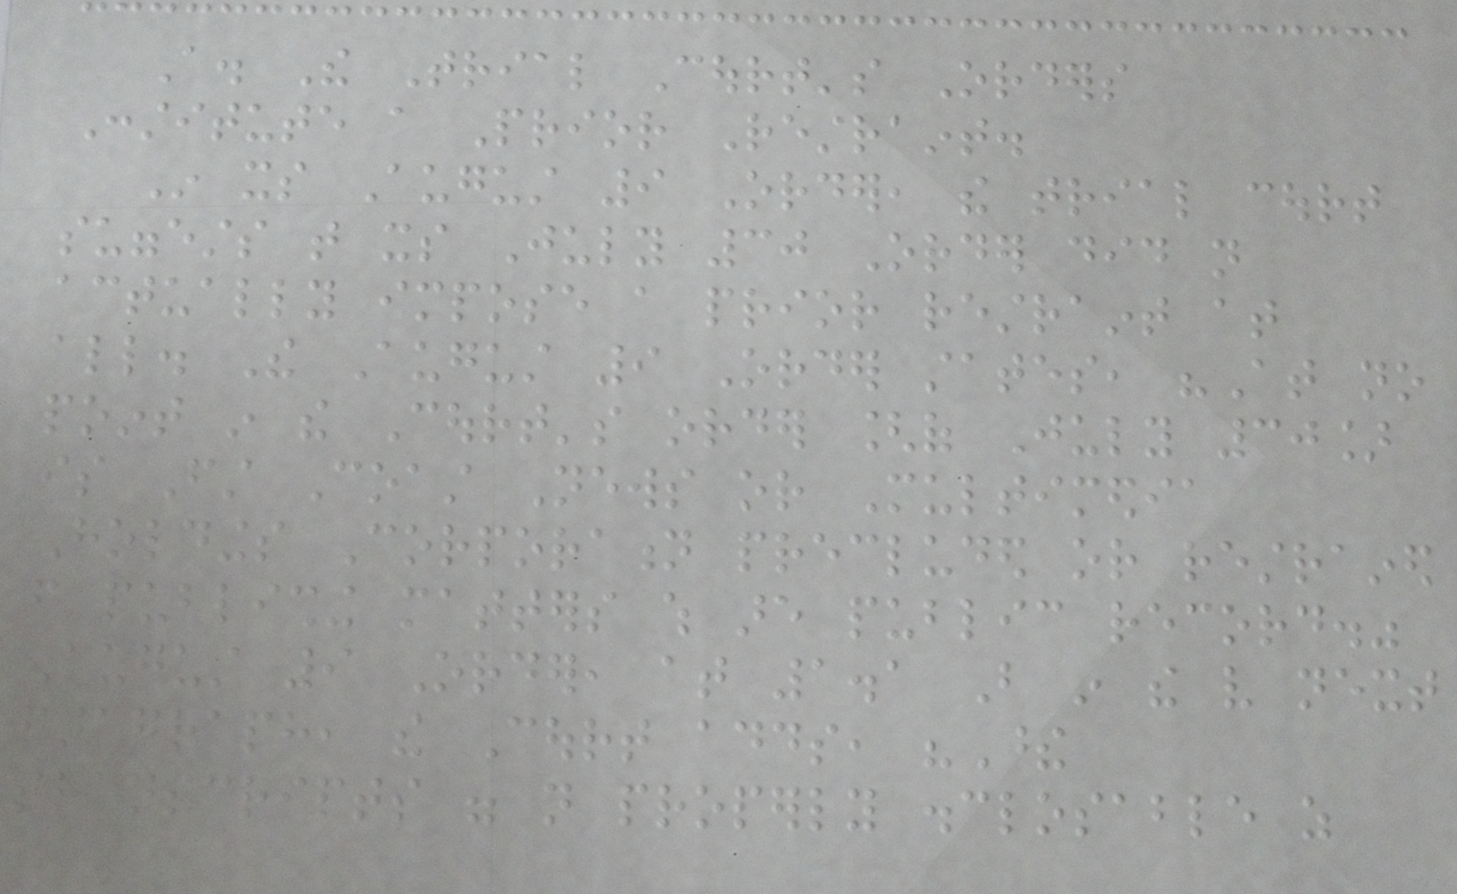A. The Trial Court's Orders
Constitute a Prior Restraint.
In its August 9 Order, the trial court
suggests that its July 30 Order did not
actually impose a prior restraint at
all. The August 9 Order states, "At no
point in the Court's order [of July 30]
is First Coast News or Multimedia
Holdings Corporation precluded or restrained
from publishing matters which are public record."
August 9 Order, at 1.1 But in the very next
paragraph, the Court adds, "These
transcripts were not properly disclosable as
